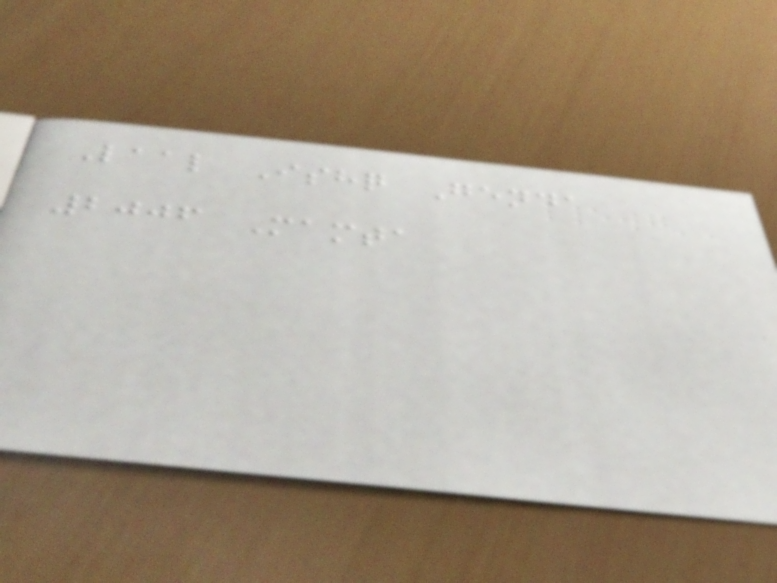Laal Ishq Genda
2006 Mamta
